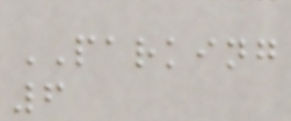PARKING
6
